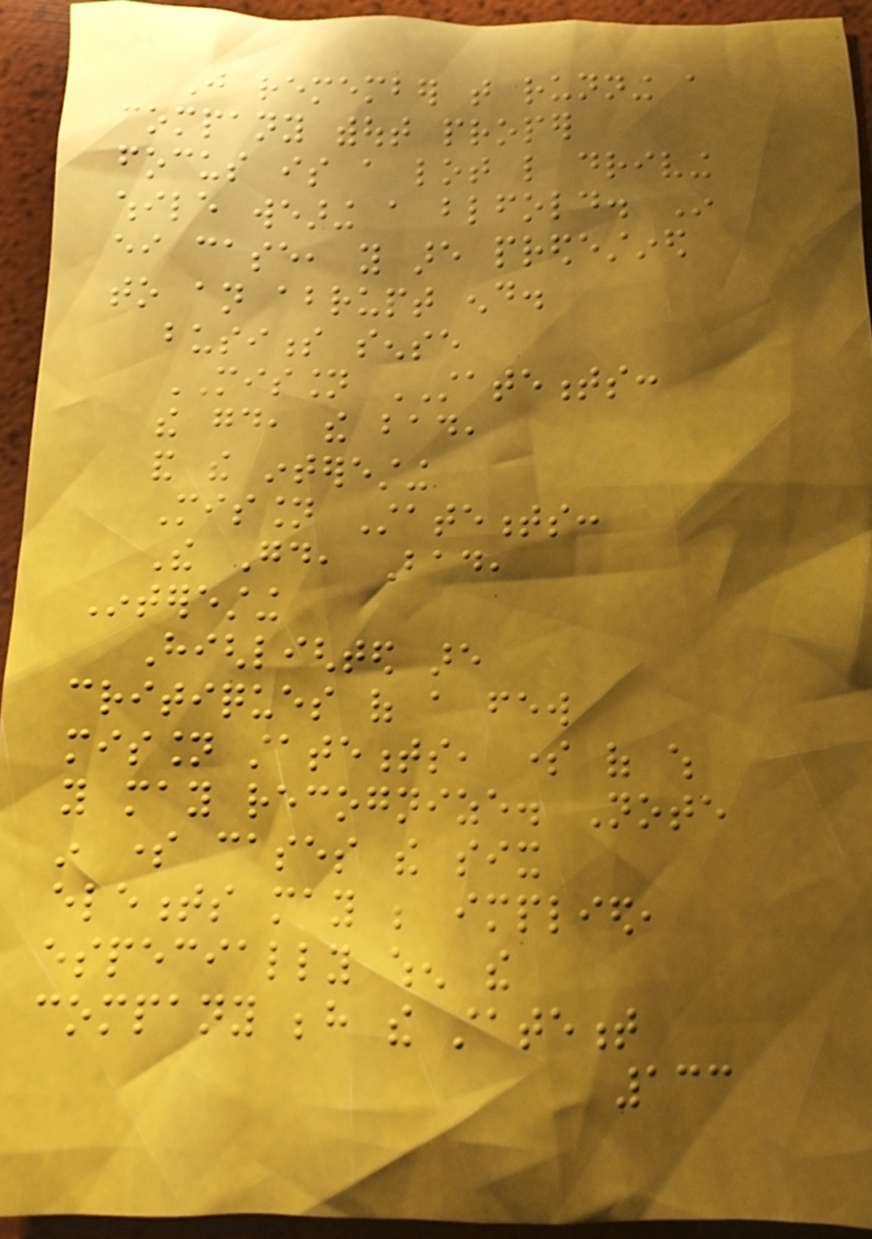Just remember that running a
company without proper
focus is a lot like driving
while wearing a blindfold. In
either case, you are predestined
to an abrupt end.
business sense
MISSION STATEMENTS:
the good, the bad,
and the interesting
Mission Statements:
The Good, Bad,
Interesting
Highlighted are
critiques of a few
mission statements, some of which
you may recognize. Note
in some cases the six
elements may be implied,
especially when the
company behind the statement
133
